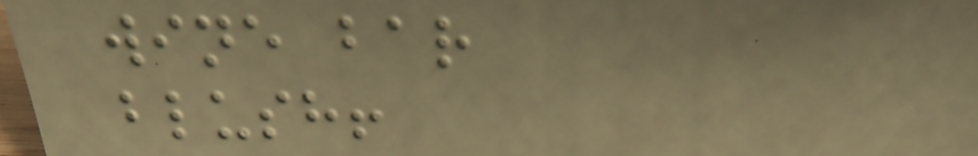wine bar
blush!
